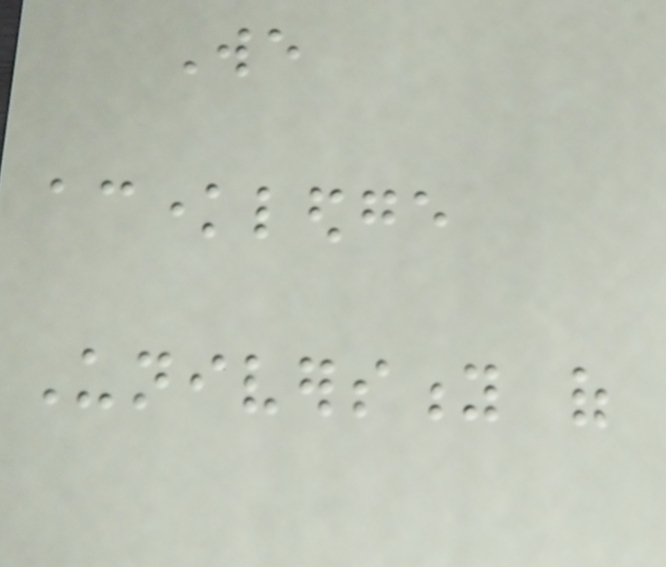We
acknowledge
University of
